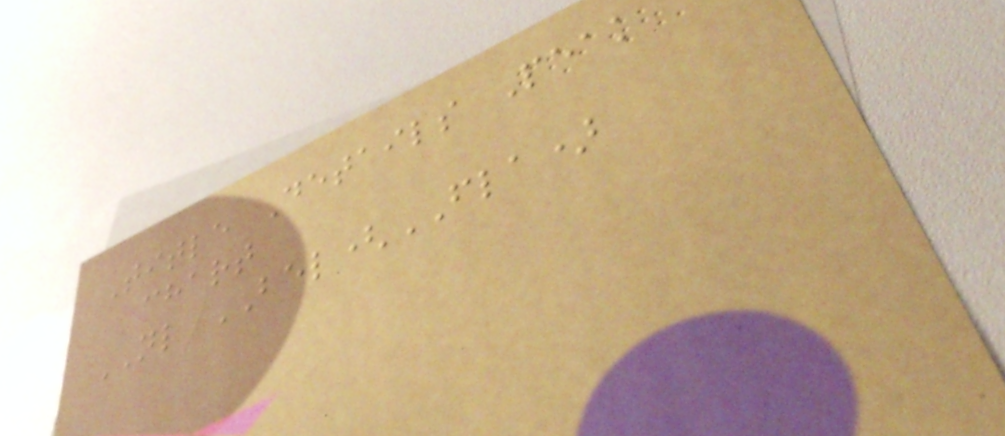Title Details Peak
chart
NL BEL(FLA)
